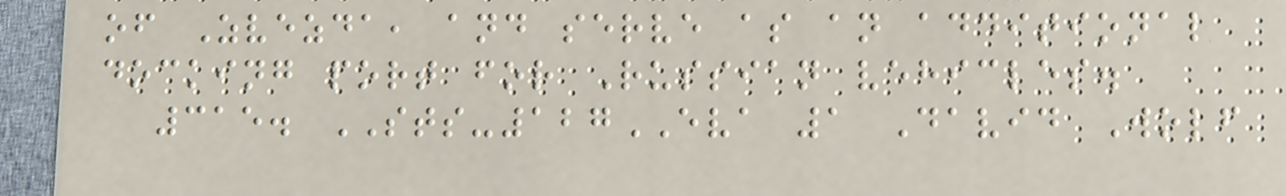of Zvezda, and serve as an additional
docking port for Russian vehicles.
315. STS-127EVA 1 David Wolf
